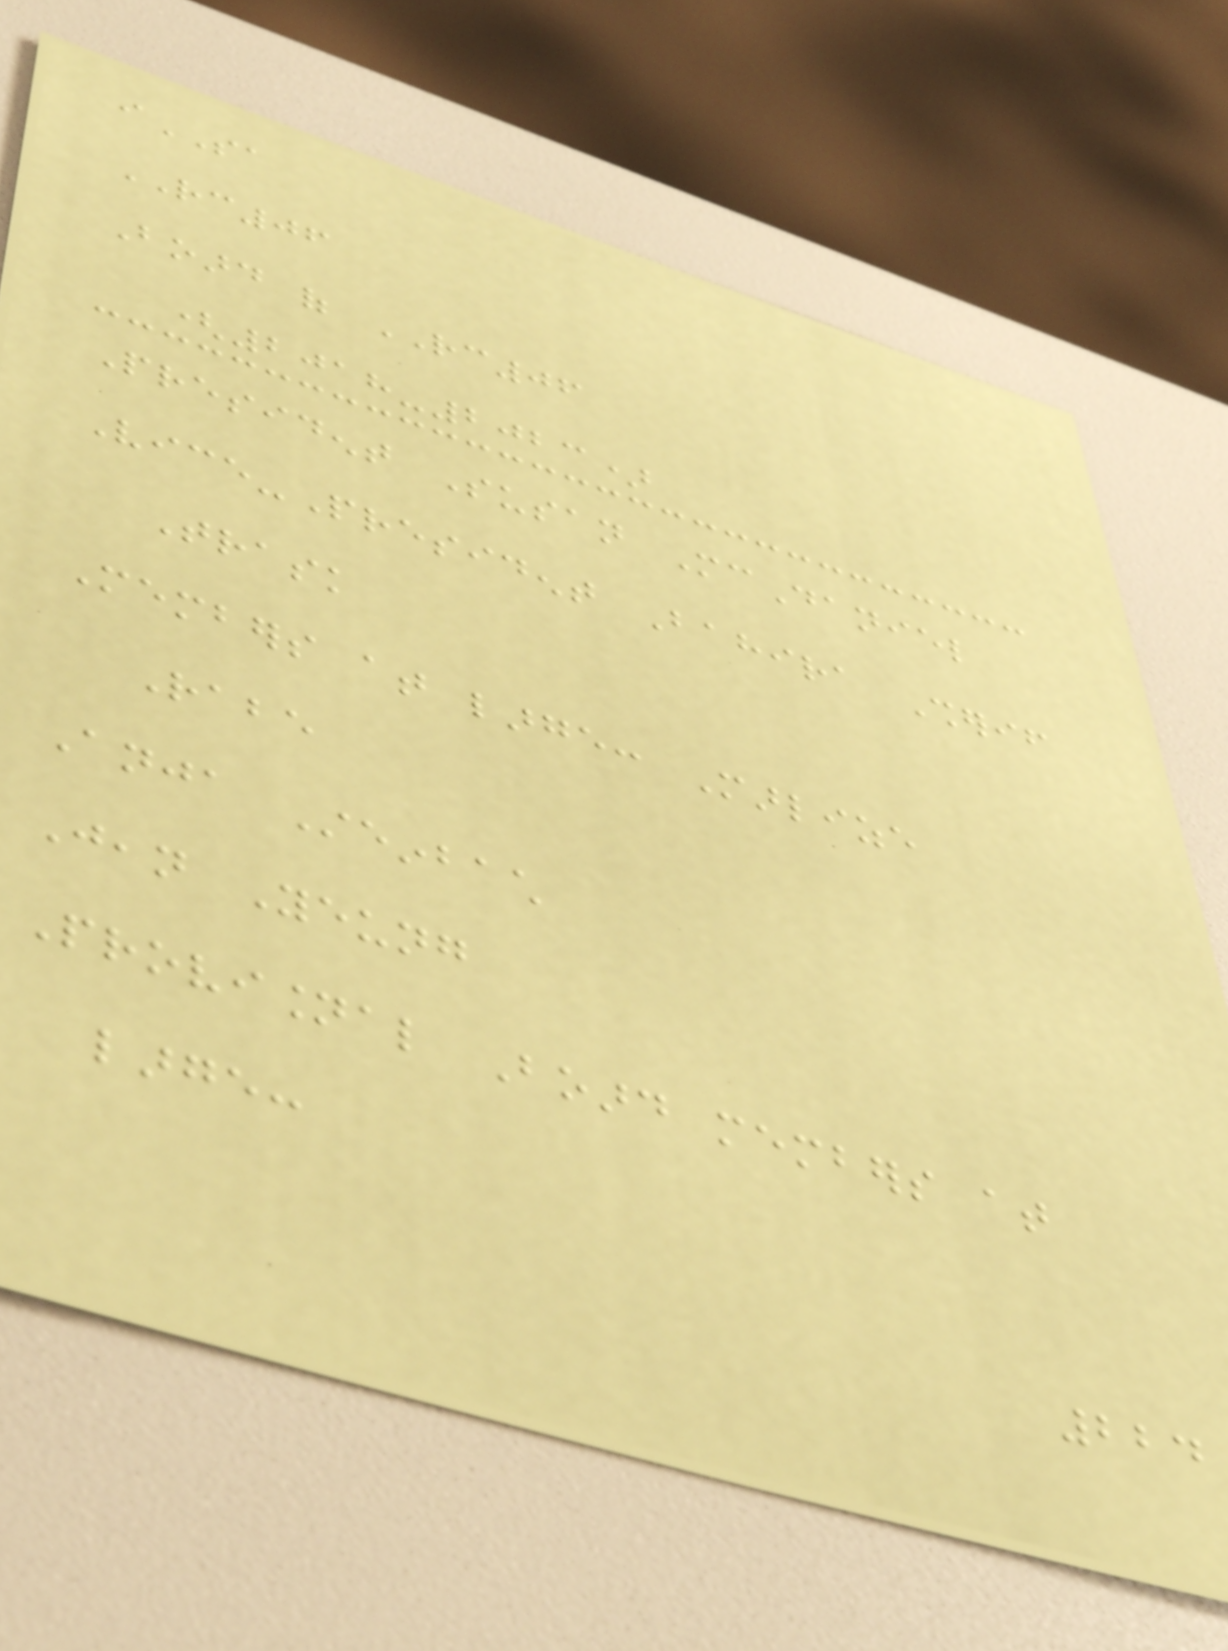iSA
RC06
Board of RC06
(2018-2023)
President Susan McDaniel
Vice-President Bahira Sherif
Trask
Members at large: Marlize
Rabe
Anja Steinbach
Jean Yeung
Provisional Board members at
large:
224
